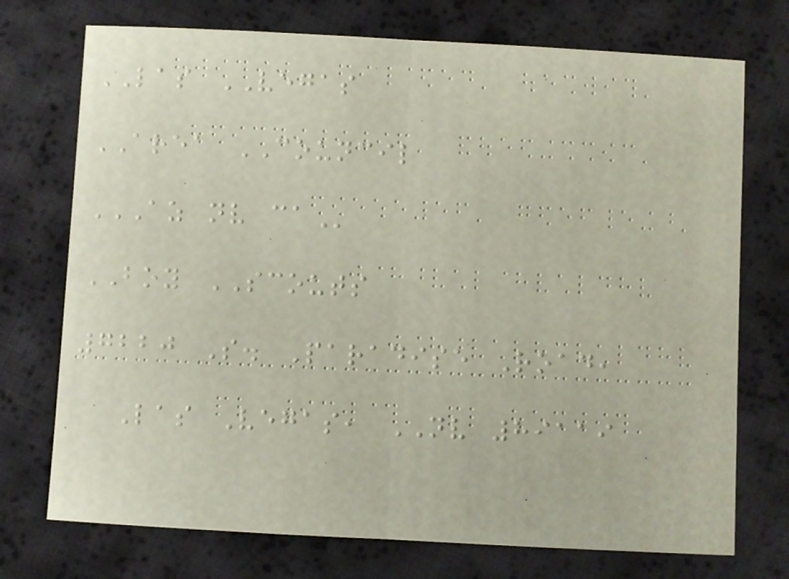LAS VEGAS
AREA COUNCIL
AZ NV CA
BOY SCOUTS
7220 S. Paradise Road,
Las Vegas, NV 89119
